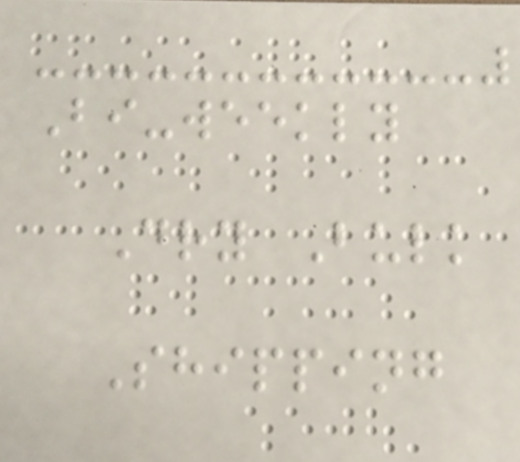Bi-weekly
Dry Bulk
Shipping
